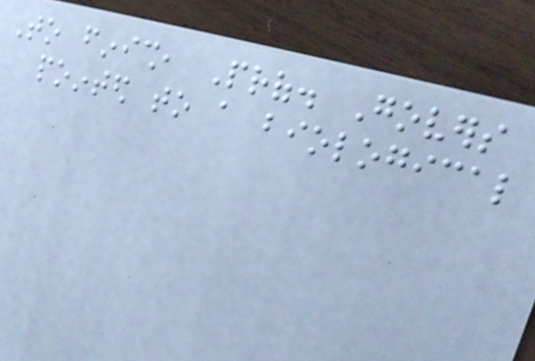To finish, Prof. Govers
pointed to a biological
